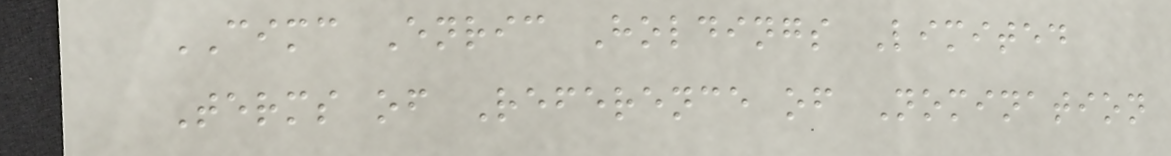CIMC Enric Holdings Limited
Terms of Reference of Nomination
